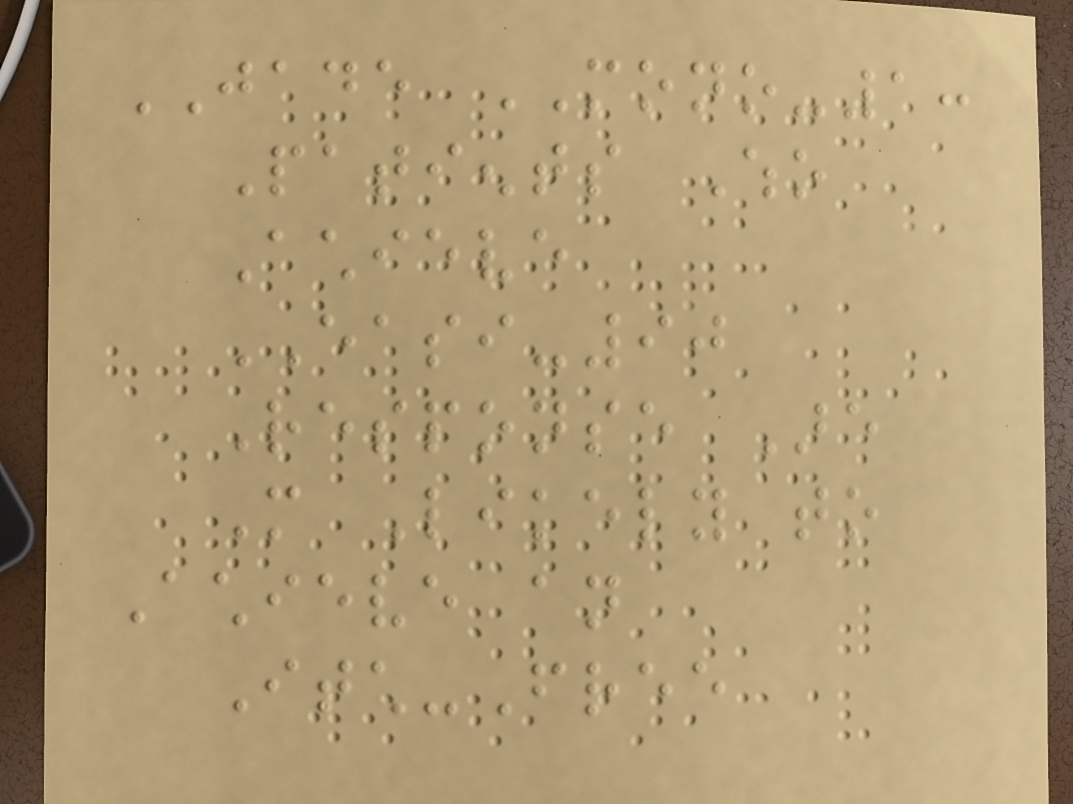JADE MONO-1:
Patients Who
Achieve
EASI-90
Response Are
More Likely to
Achieve an
Itch-Free
